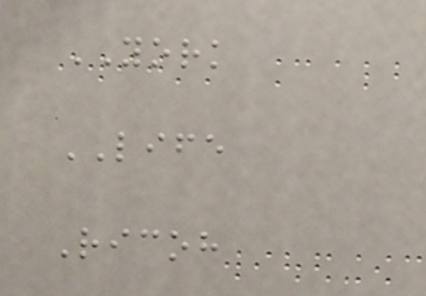YORK
LIFE
Ricoh
